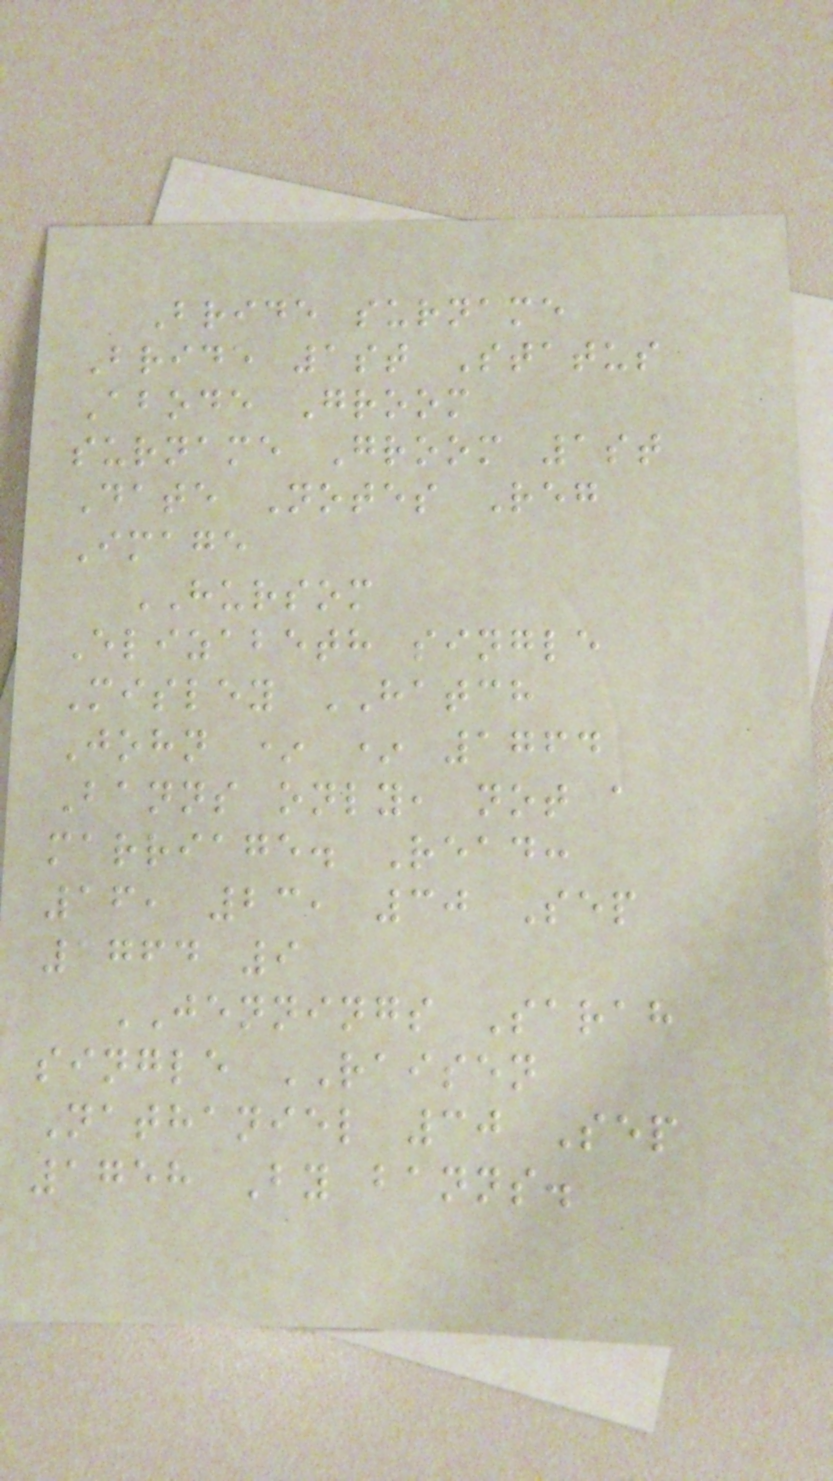Bride surname
Bride 1st Status
Abode Groom
surname Groom 1st
Date Notes Reg
Image
HURSOM
Elizabeth single
Misley HATCH
John * * 1764
Banns only, not a
marriage. Read:
16, 23, 30 Sep
1764 9
JENNINGS Sarah
single RAISEN
Nathaniel 30 Sep
1758 By banns.
